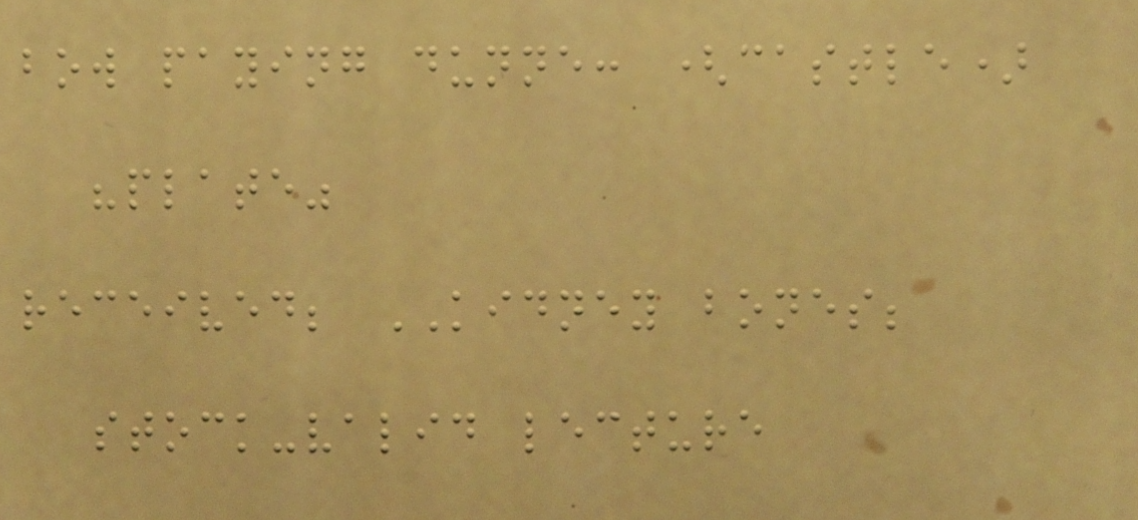bow paying dunne: (castle)
"plate"
received; KIDNEY bones;
stock-valid lecture
